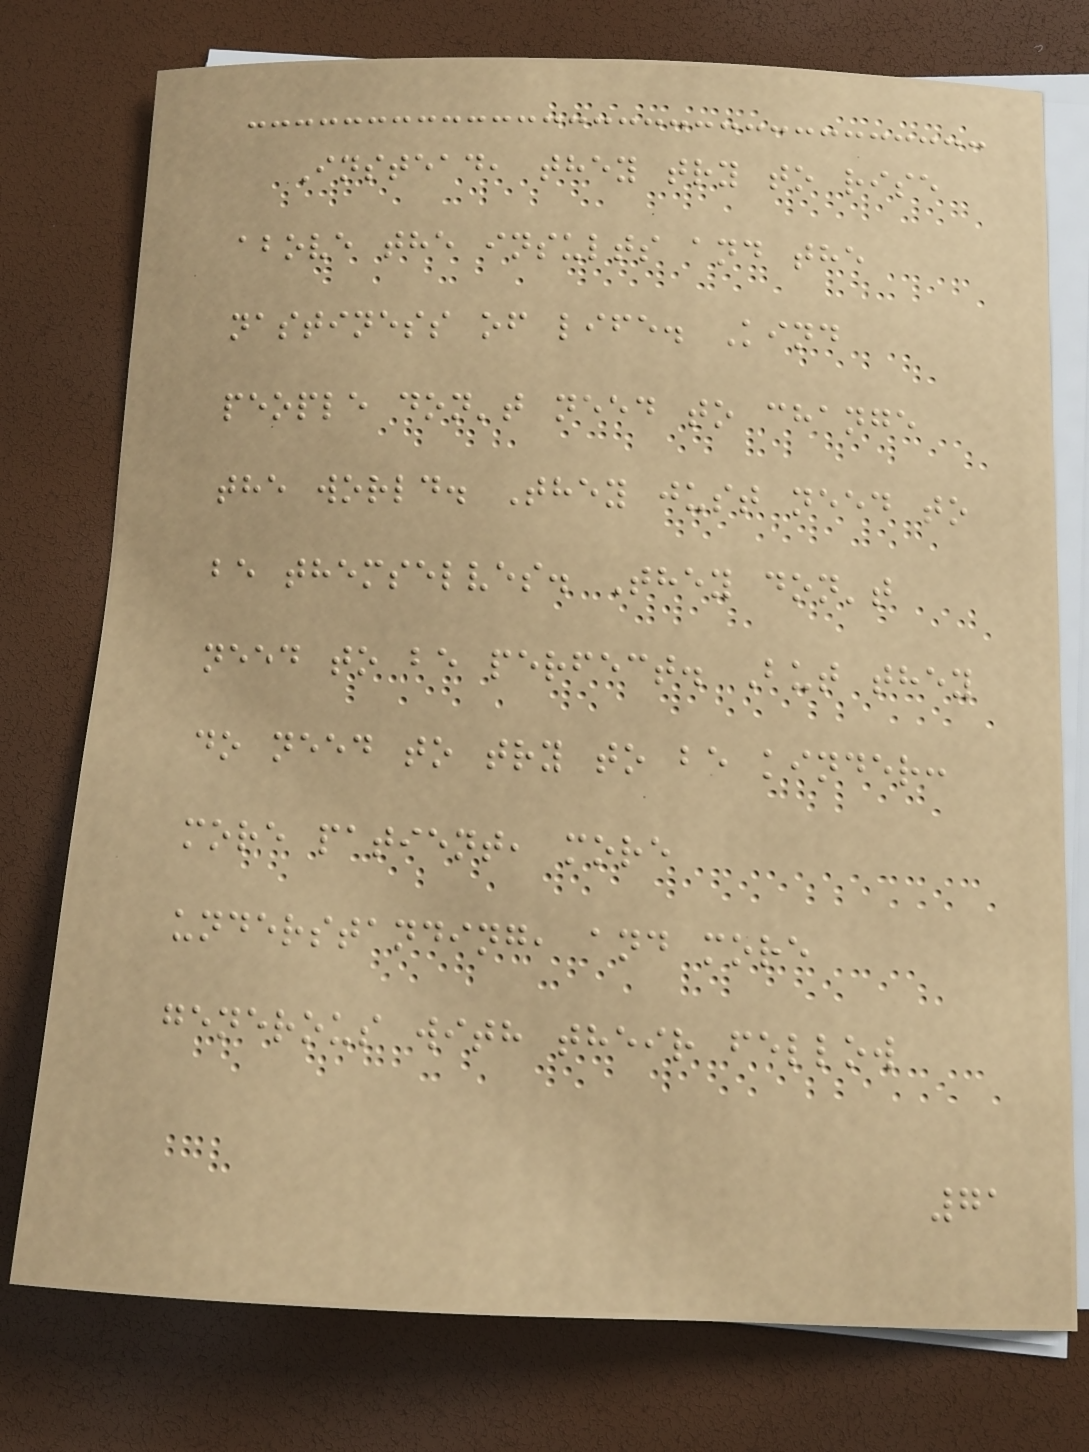Instead, they try to rise
above the insults and the
nastiness of life. Kind
people don't need to change
the world. They just need to
be themselves. They don't
need to be perfect. But they
do need to try to be kinder:
more patient, more
understanding, and more
generous with their fellow
71
